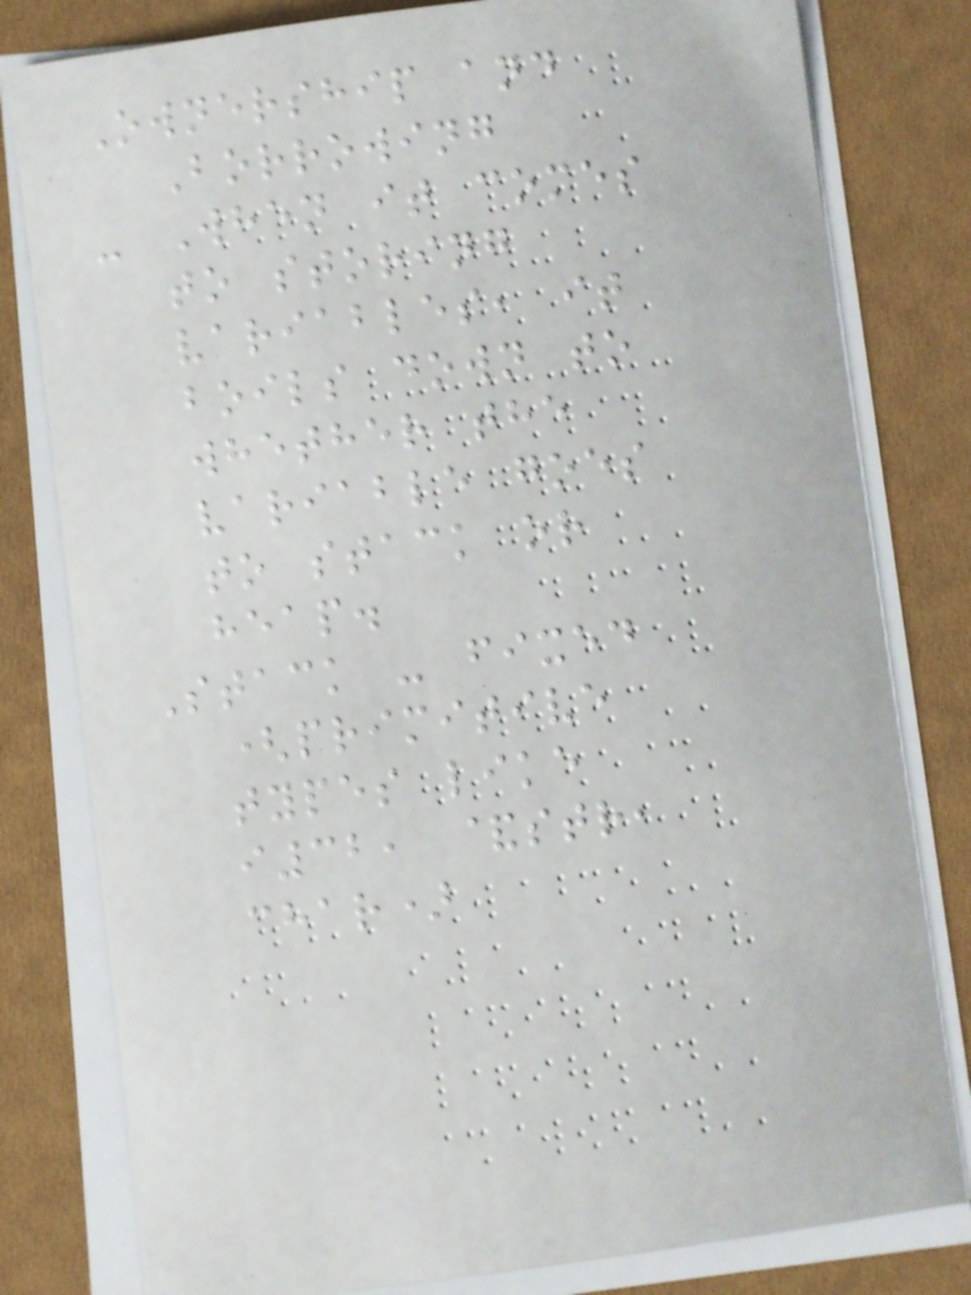Ownership and
Borrowing
- When it comes
to storing
variables, it
boils down to
whether the
variable goes
to stack or
heap.
Stack - fixed
(primitive
types like
i32, &str,
char)
